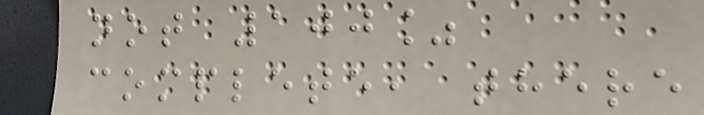not 100%
complete, there
